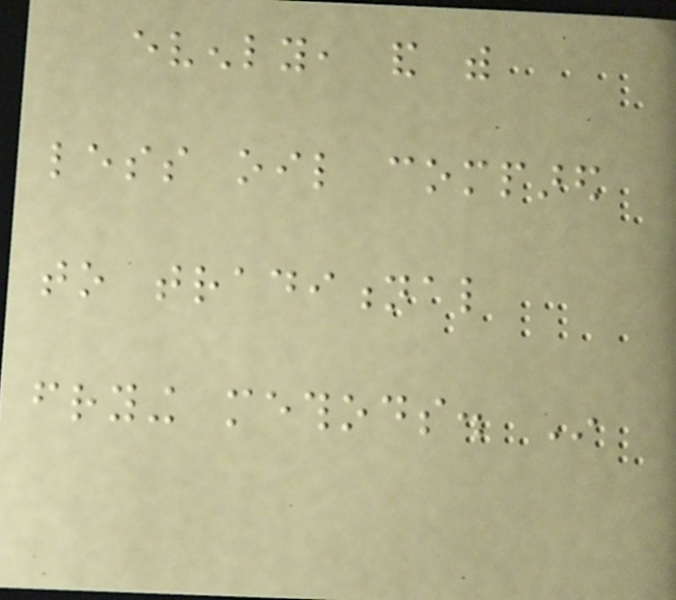evenly, and with
less oil compared
to traditional
frying methods. In
